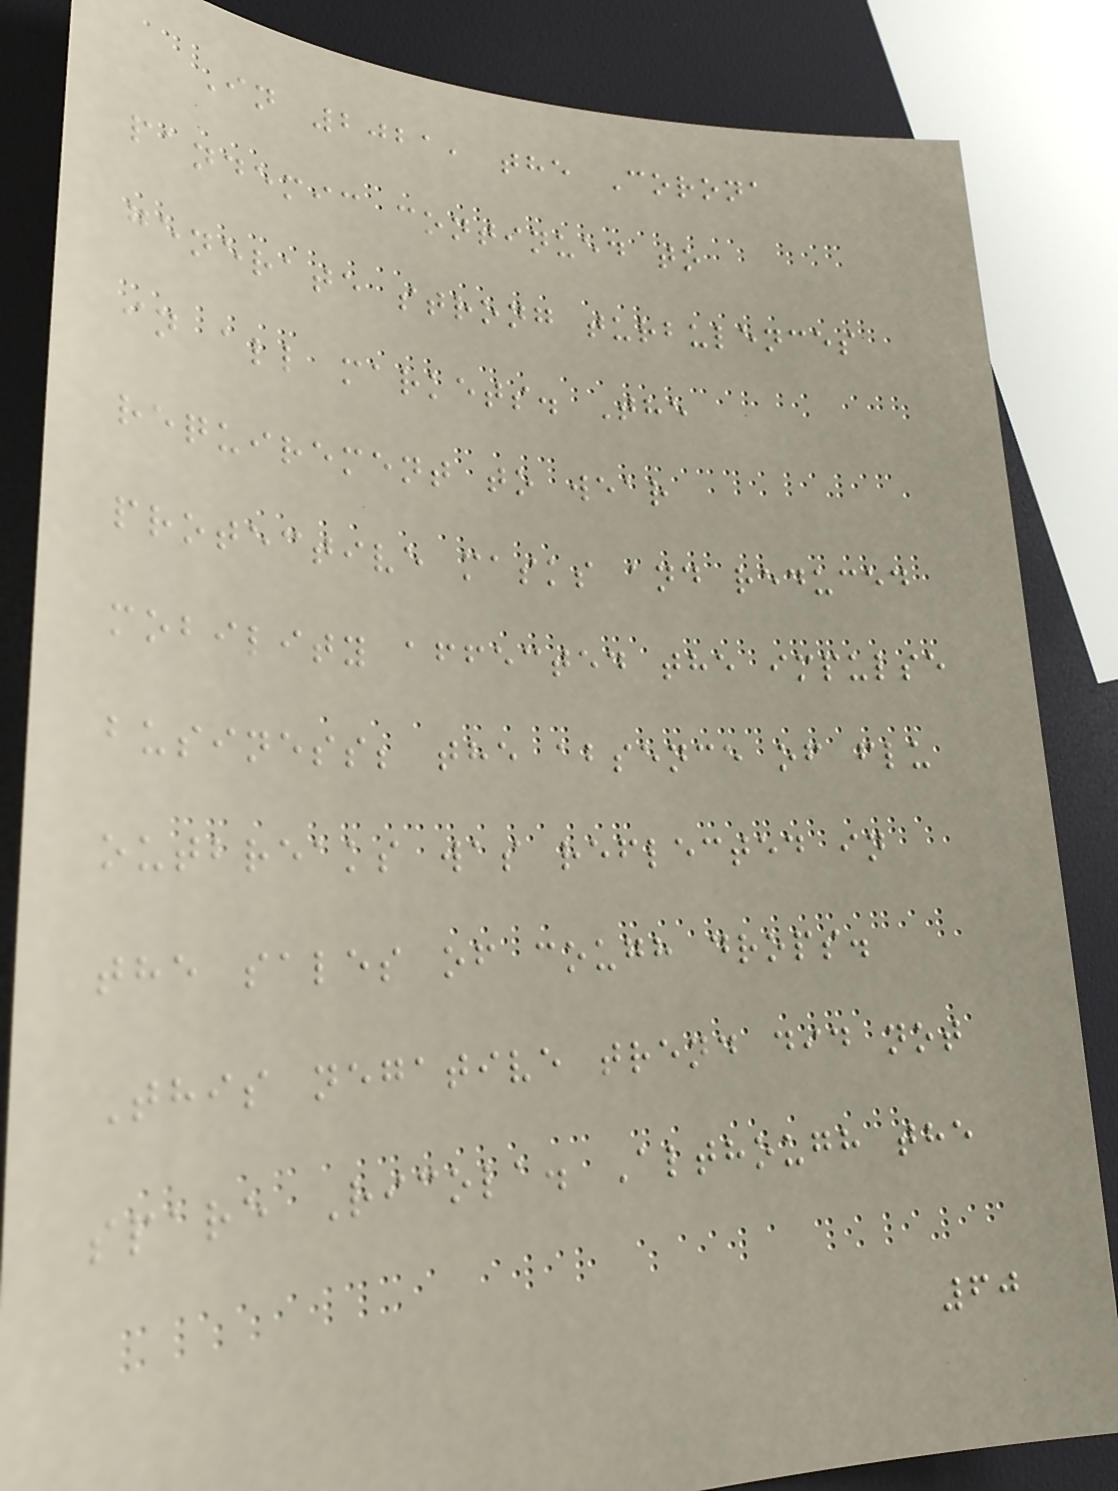In 2021, the Corona
pandemic continued to
generate strong turbulences
in all markets. The
requirement to wear
protective masks and reduced
mobility affected the impulse
business; the absence of flu
outbreaks was reflected in
the sales of cough drops.
This negative trend did not
spare Ricola. Although the
60
